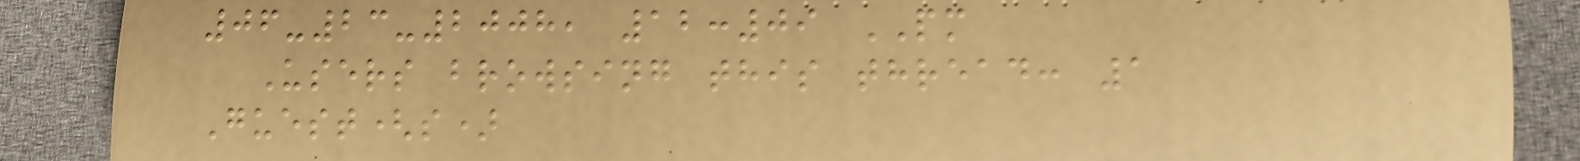06-23-2008, 12:09 PM
Users browsing this thread: 1
Guest(s)
